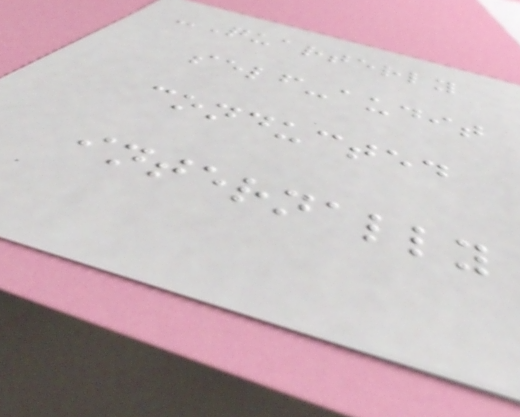-Quarterly
self-audit
conducted
internally
